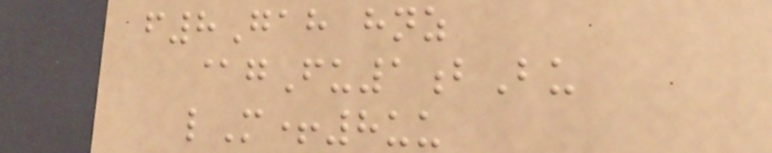f8Gah hnz
@gFu1bBu
lM+8uu
